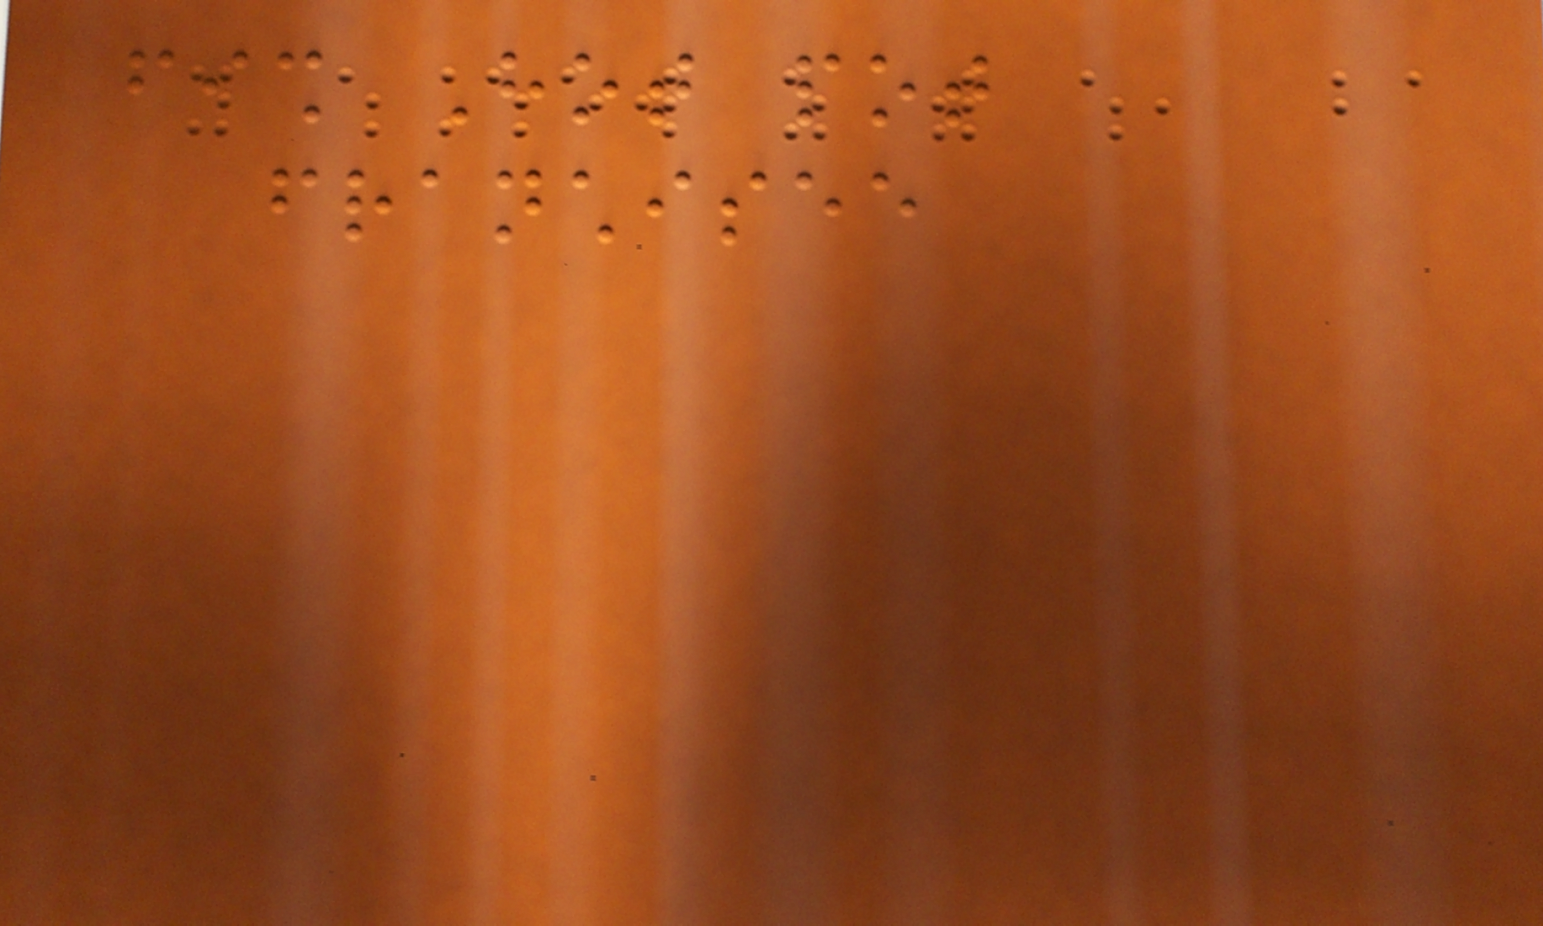fish Hot pot
franchisee
